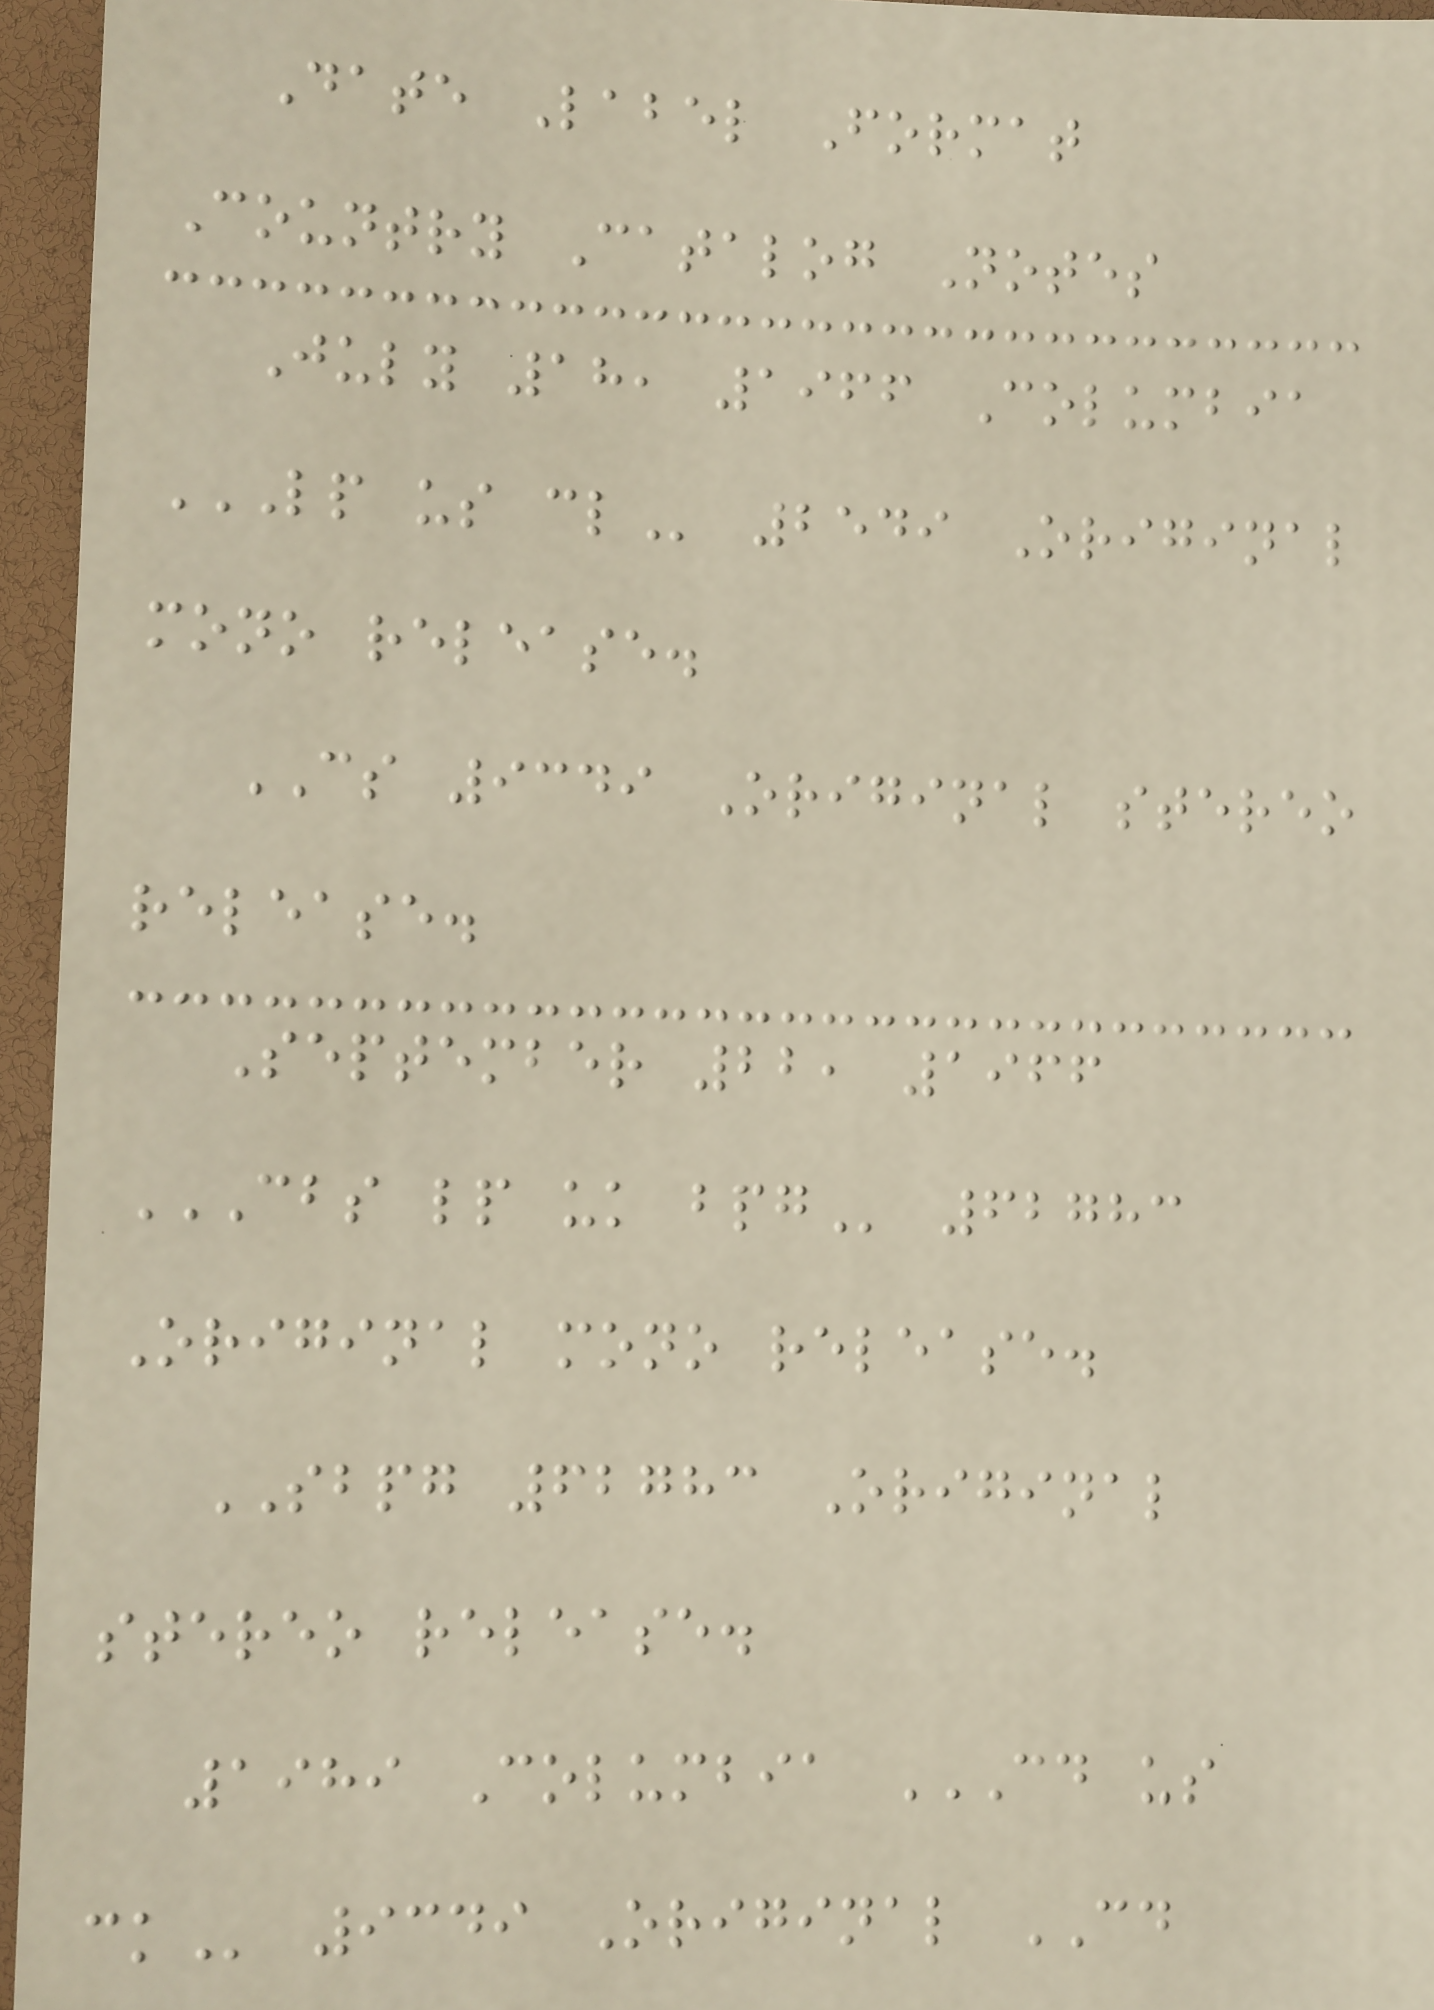Date Label Format
Country Catalog Notes
July 18, 1966 Columbia
LP US CL 2549 Original
mono release.
CS 9349 Original stereo
release.
September 22, 1966
CBS LP UK BPG 62783
Original mono release.
SBPG 62783 Original
stereo release.
1989 Columbia CD US
CK 9349 Original CD
